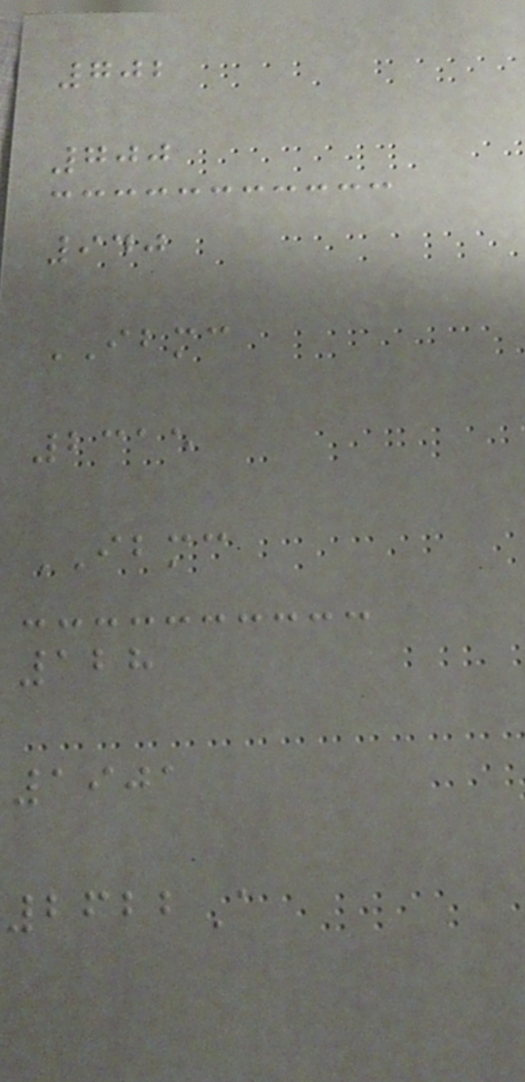702
700
940
IBMC
2315
IBMC
128
1901
2622A
